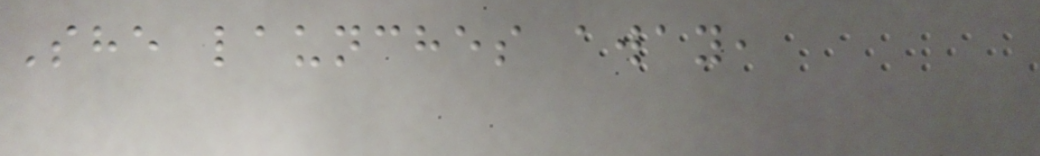She launches away,
